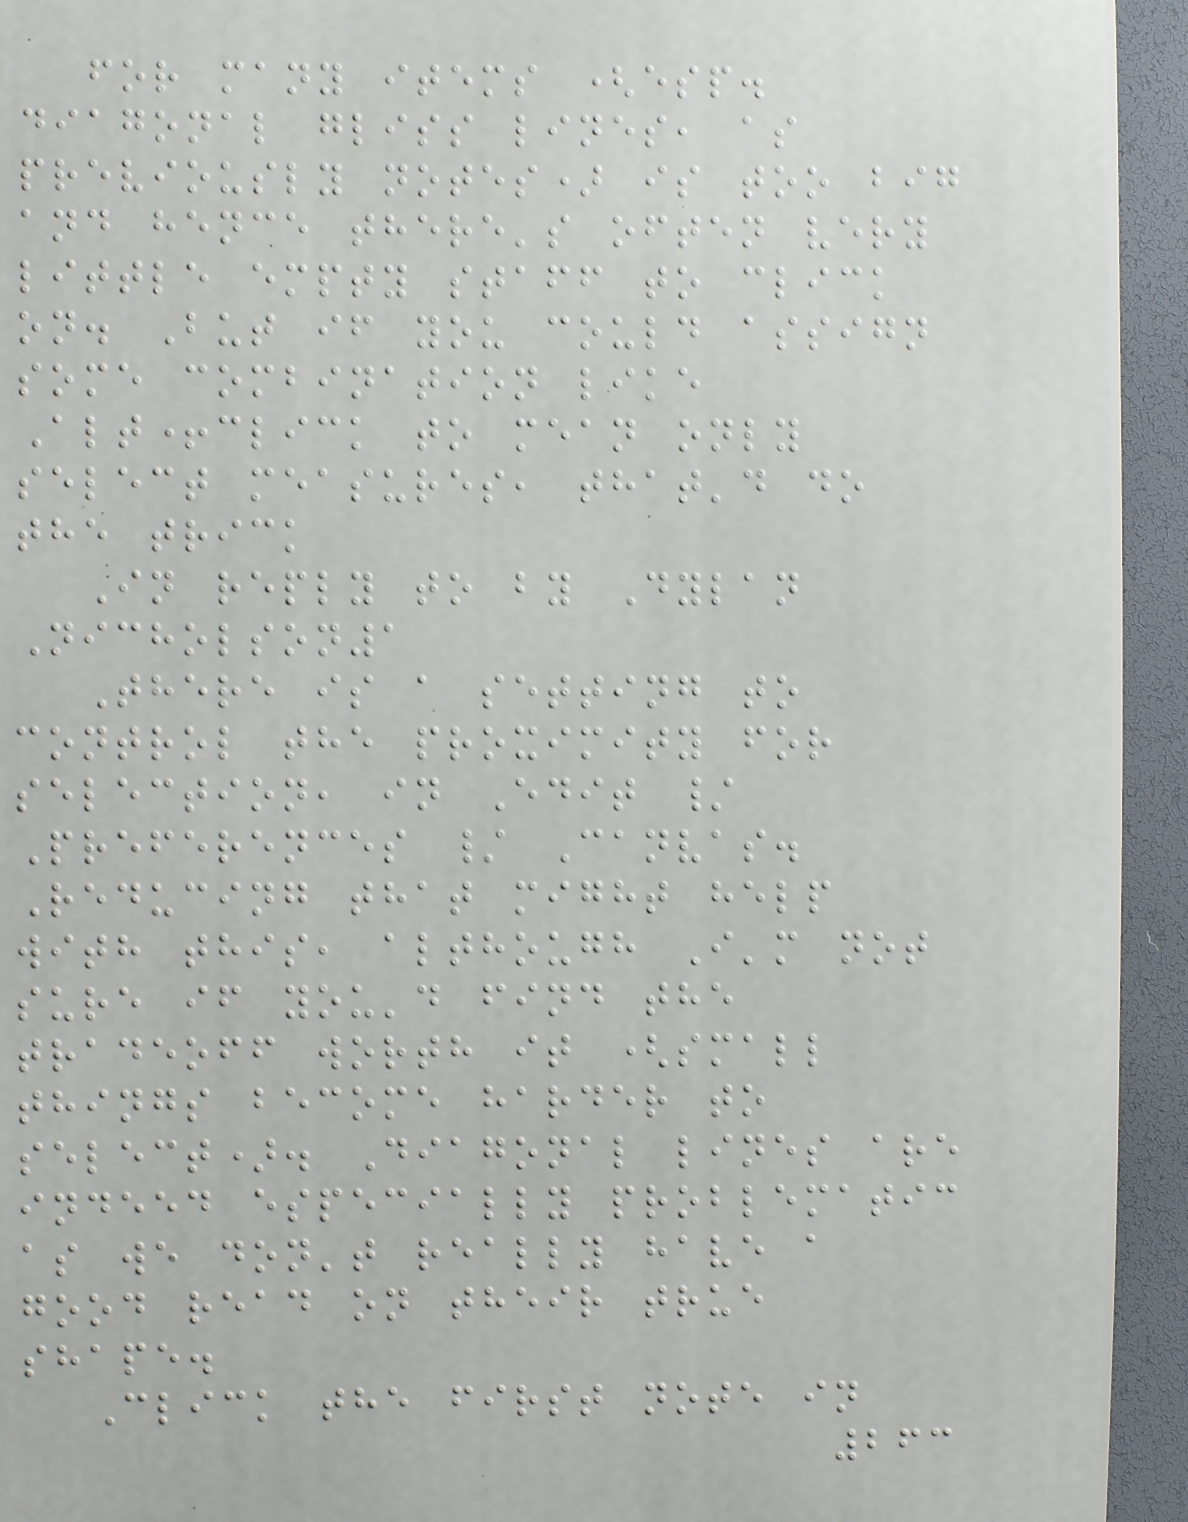for many items (esp.
diagonal gliss lines, as
previously notes) is too big
and hence there's often very
little empty staff to click
on. But if you could assign
some combination like
Alt+click to mean only
select measures, that'd do
the trick
In reply to by Dylan
Nicholson1
There is a setting to
control the proximity for
selection, in Edit /
Preferences / Canvas.
Reducing that might help
with this, although I'm not
sure if you'd find the
tradeoff worth it (small
things become harder to
select). Diagonal lines are
indeed especially problematic
as we don't really have a
good read on their true
shape.
Click the first note in
263
